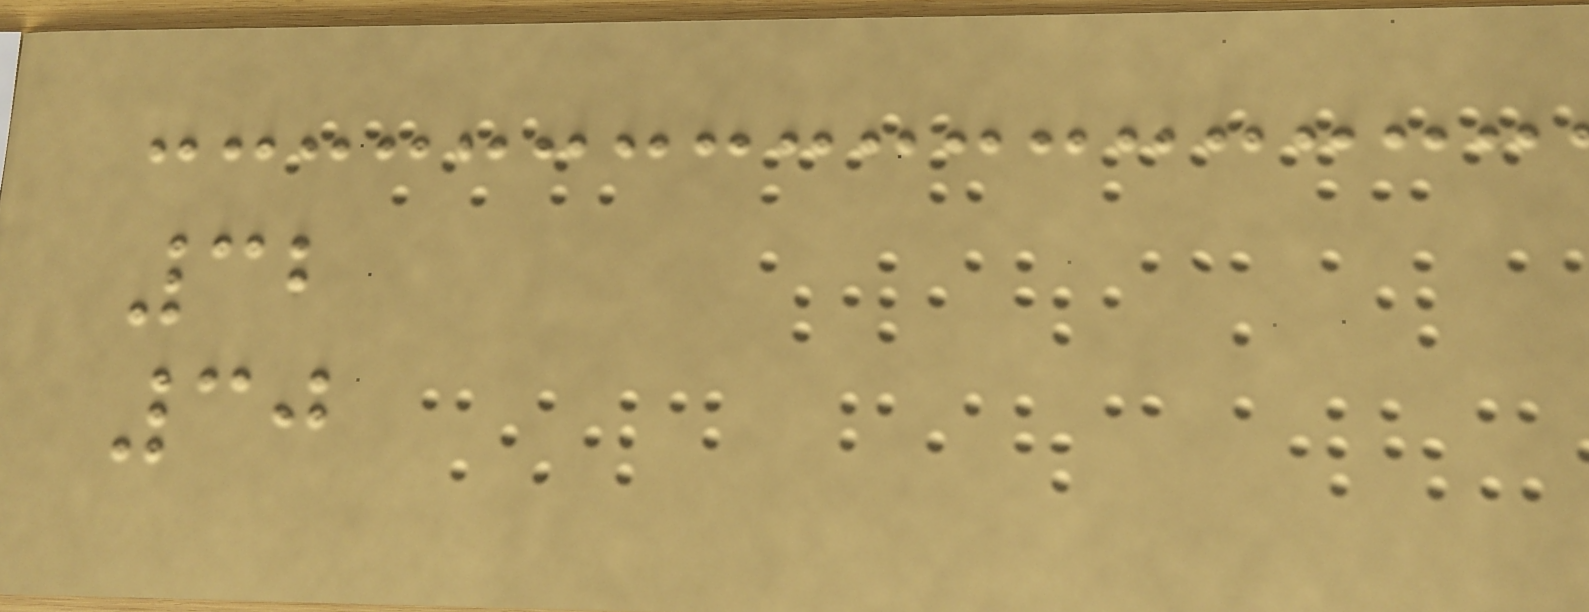32
30
